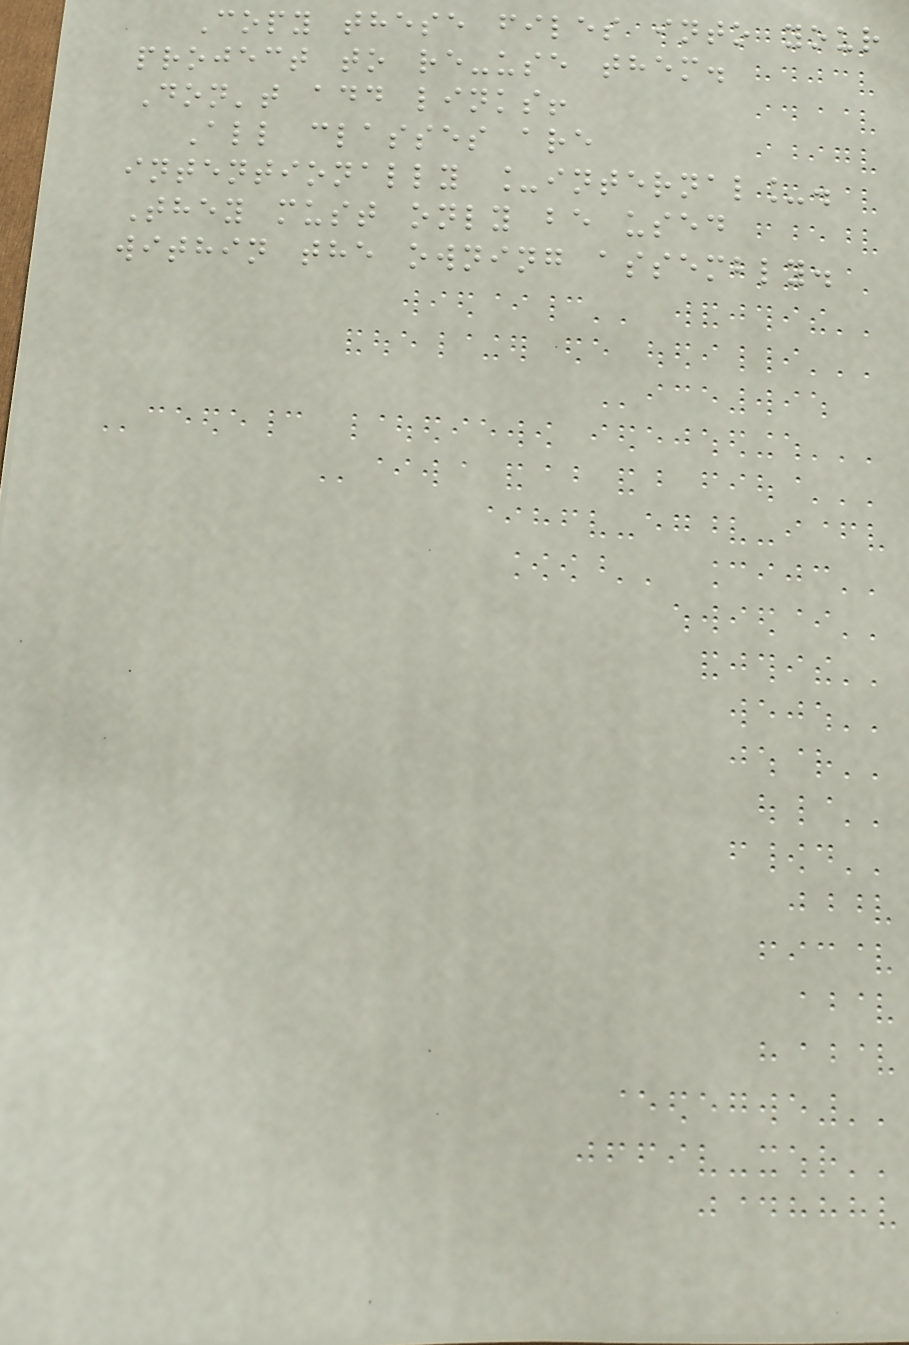Copy these files into your
project to re-use them.
Don't add links!
All classes are
intentionally _internal_.
They must only be used
within the owning assembly.
